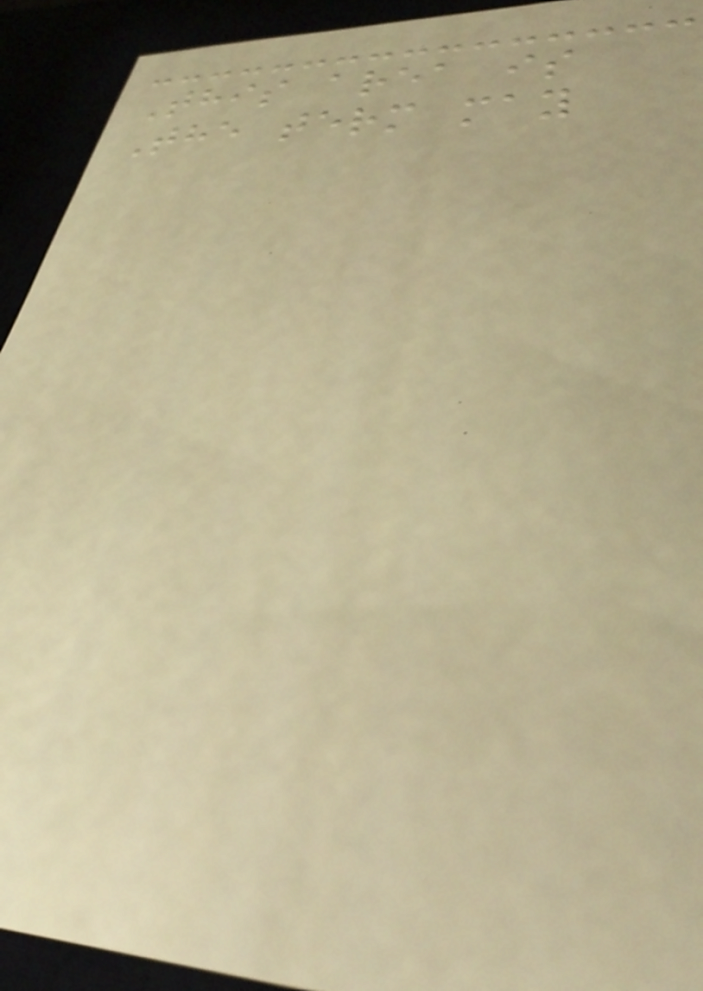This area is
The term may
